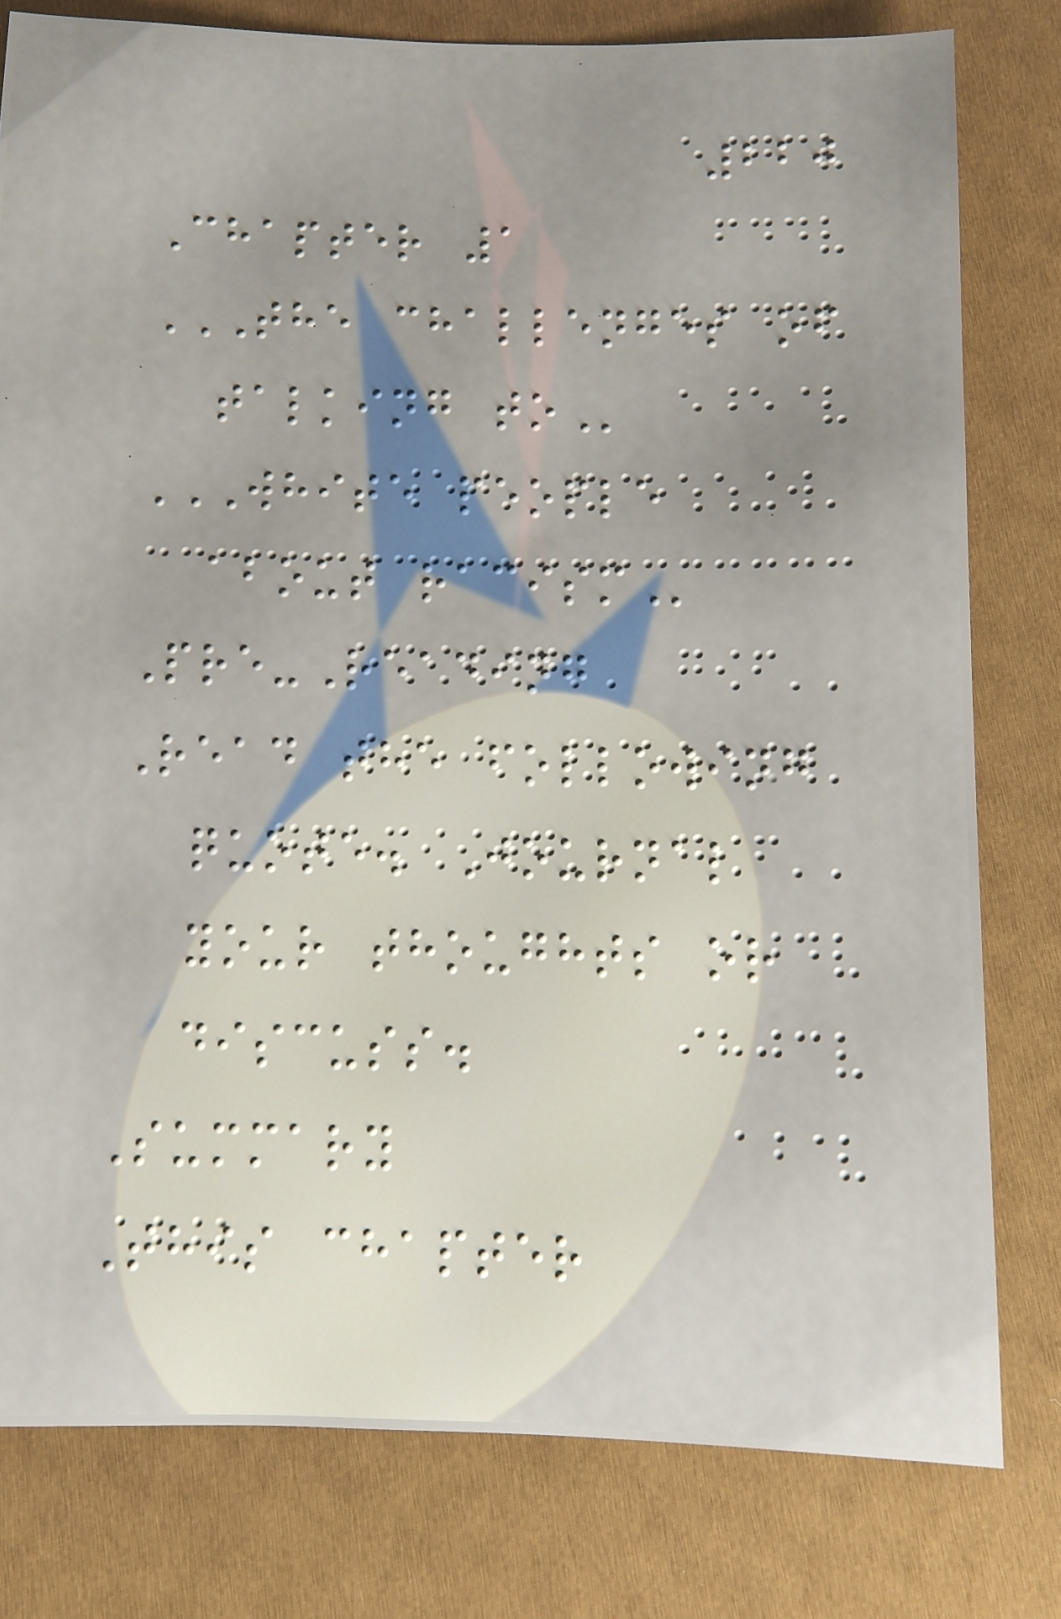220
Chapter 1
THE CHALLENGES OF
TALKING TO
WHITE PEOPLE
ABOUT RACISM
Pre-Reading
Read the following
quote. Journal
your thoughts or
discuss.
Summary
This chapter
